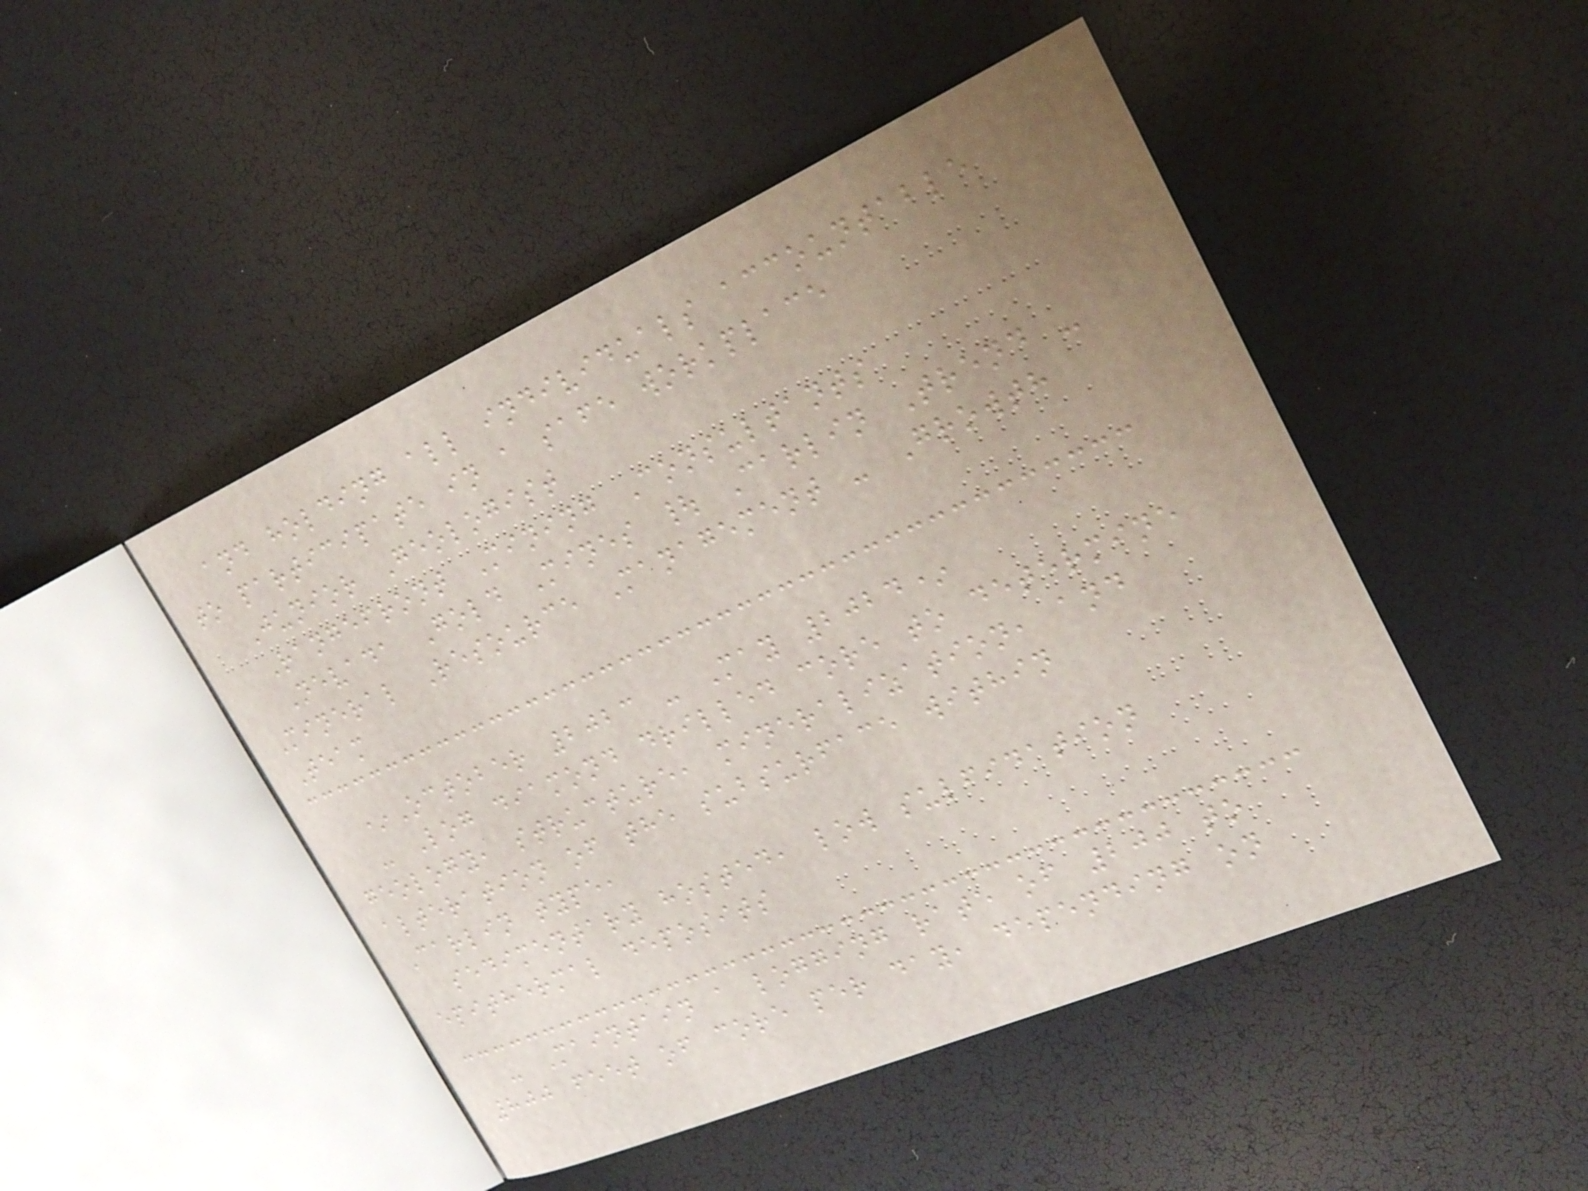and holding all individuals accountable
to participate in a safe workplace
Junior Geologist
Rangefront Mining Consultants
Nevada Gold Mines | Carlin Trend -
Mineral Resource Management - Growth
Team
*October 2023 - May 2024*
- Log diamond drilled core to determine
geology, structure, mineralization, and
alteration of the subsurface within
Carlin type,
sedimentary hosted, low sulfidation
epithermal deposits
- Maintain a logging rate of 200 to
800 feet of core per day, depending on
